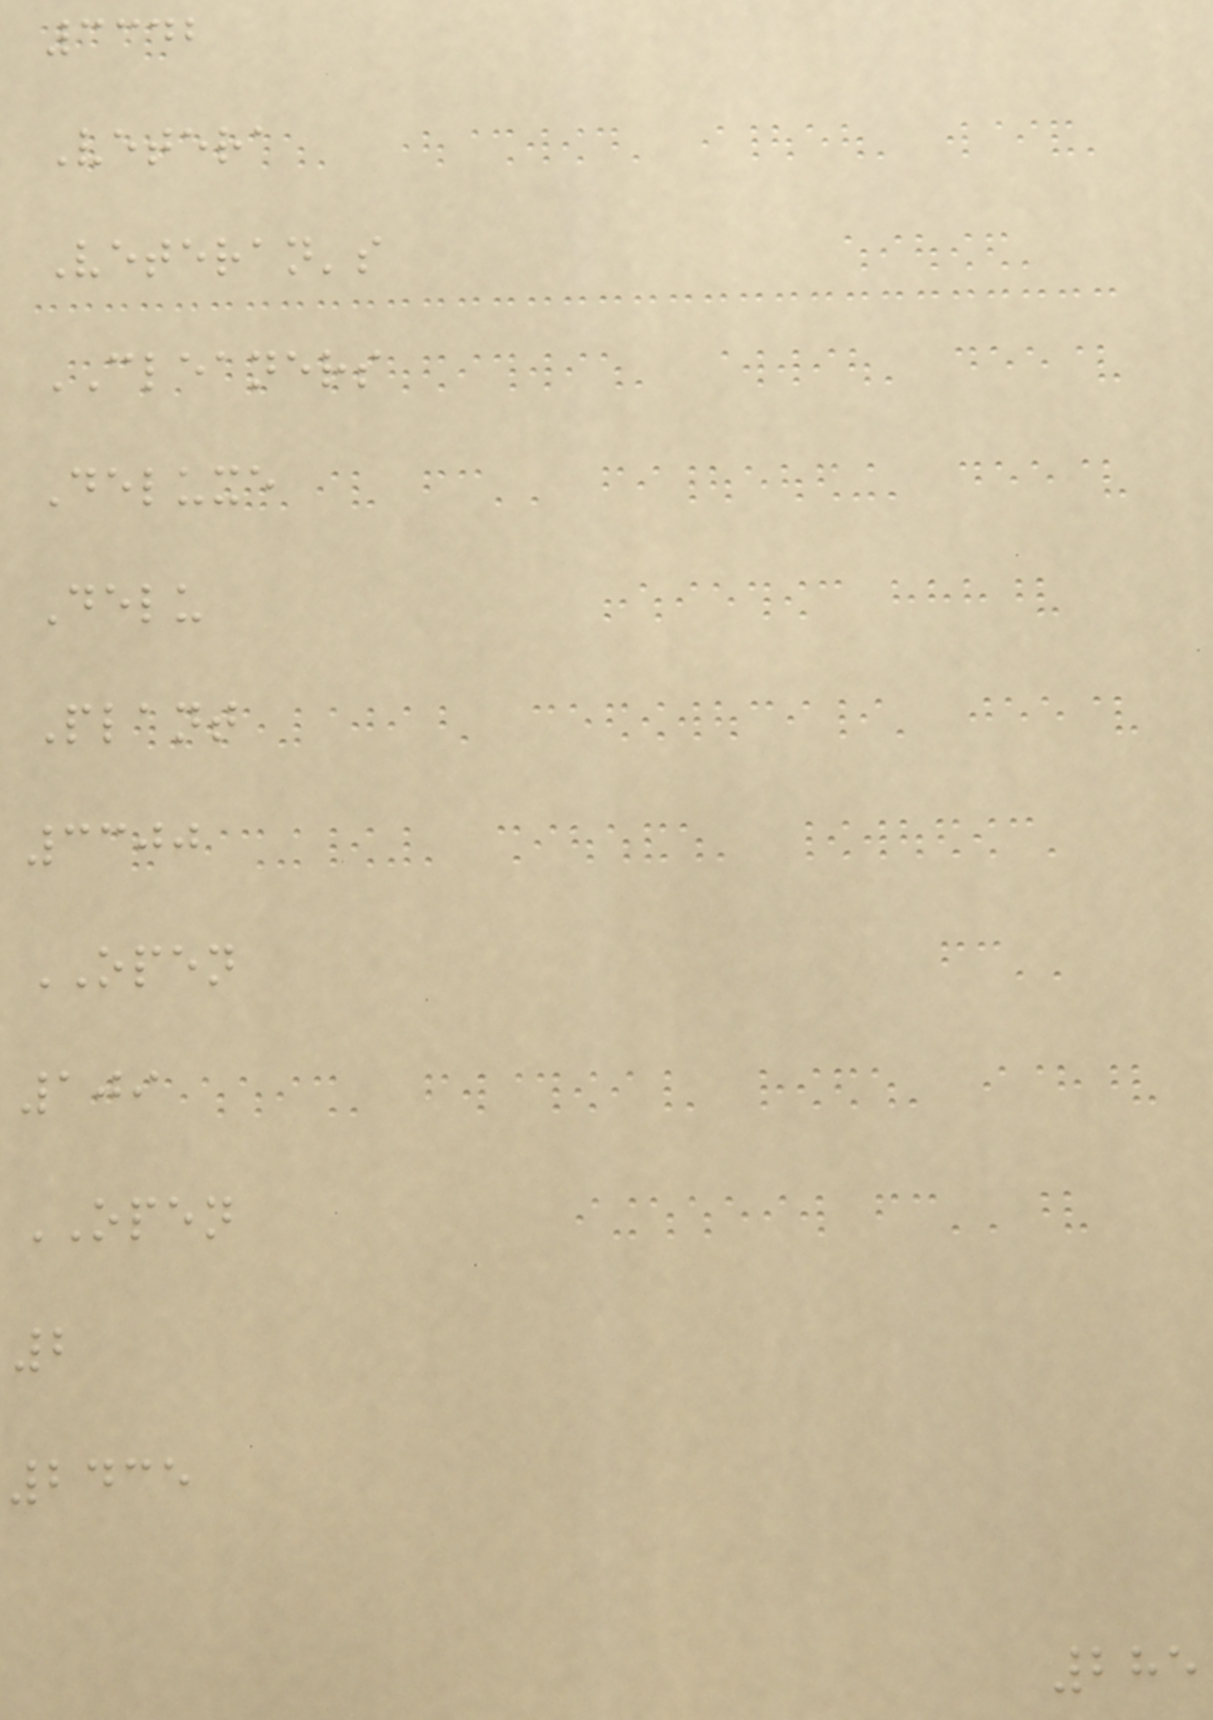3342
Vetera
Veteran's
CLEANERS
Deluxe
Delu
Plant
3300
OPEN
109
OPEN
2
2435
285
